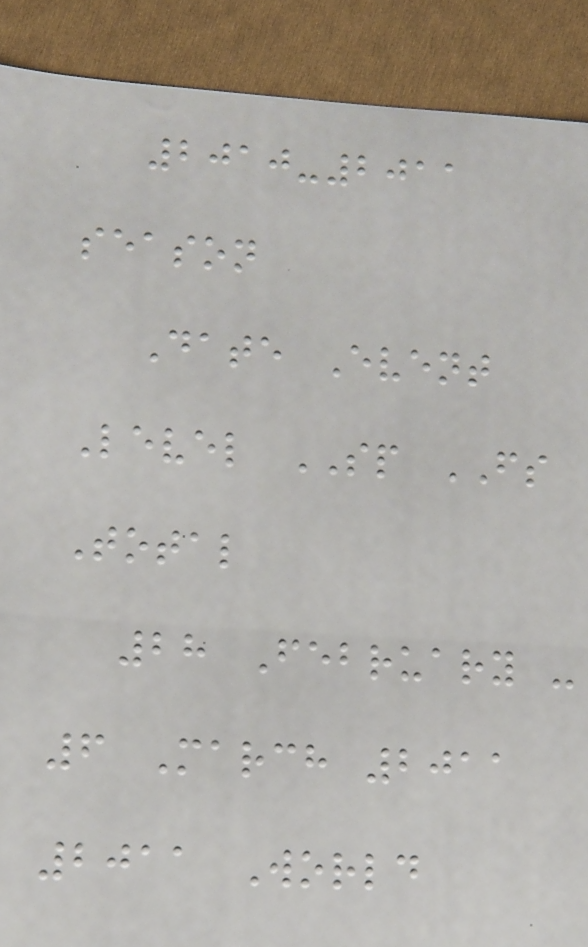2010-2011
season
Date Event
Level SP FS
Total
28 February -
6 March 2011
2011 World
